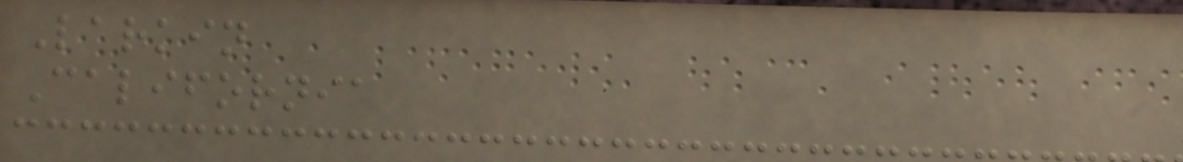Larkin
California
